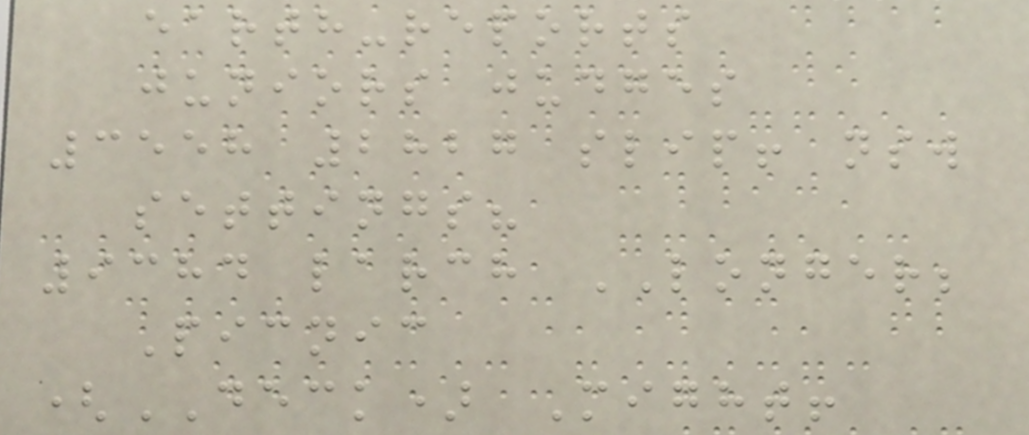earth-reports
juniors judges
3558 2827 slip! nsw
settings?
9384 larch LONGER;
Picnic
(DECK) Might!
